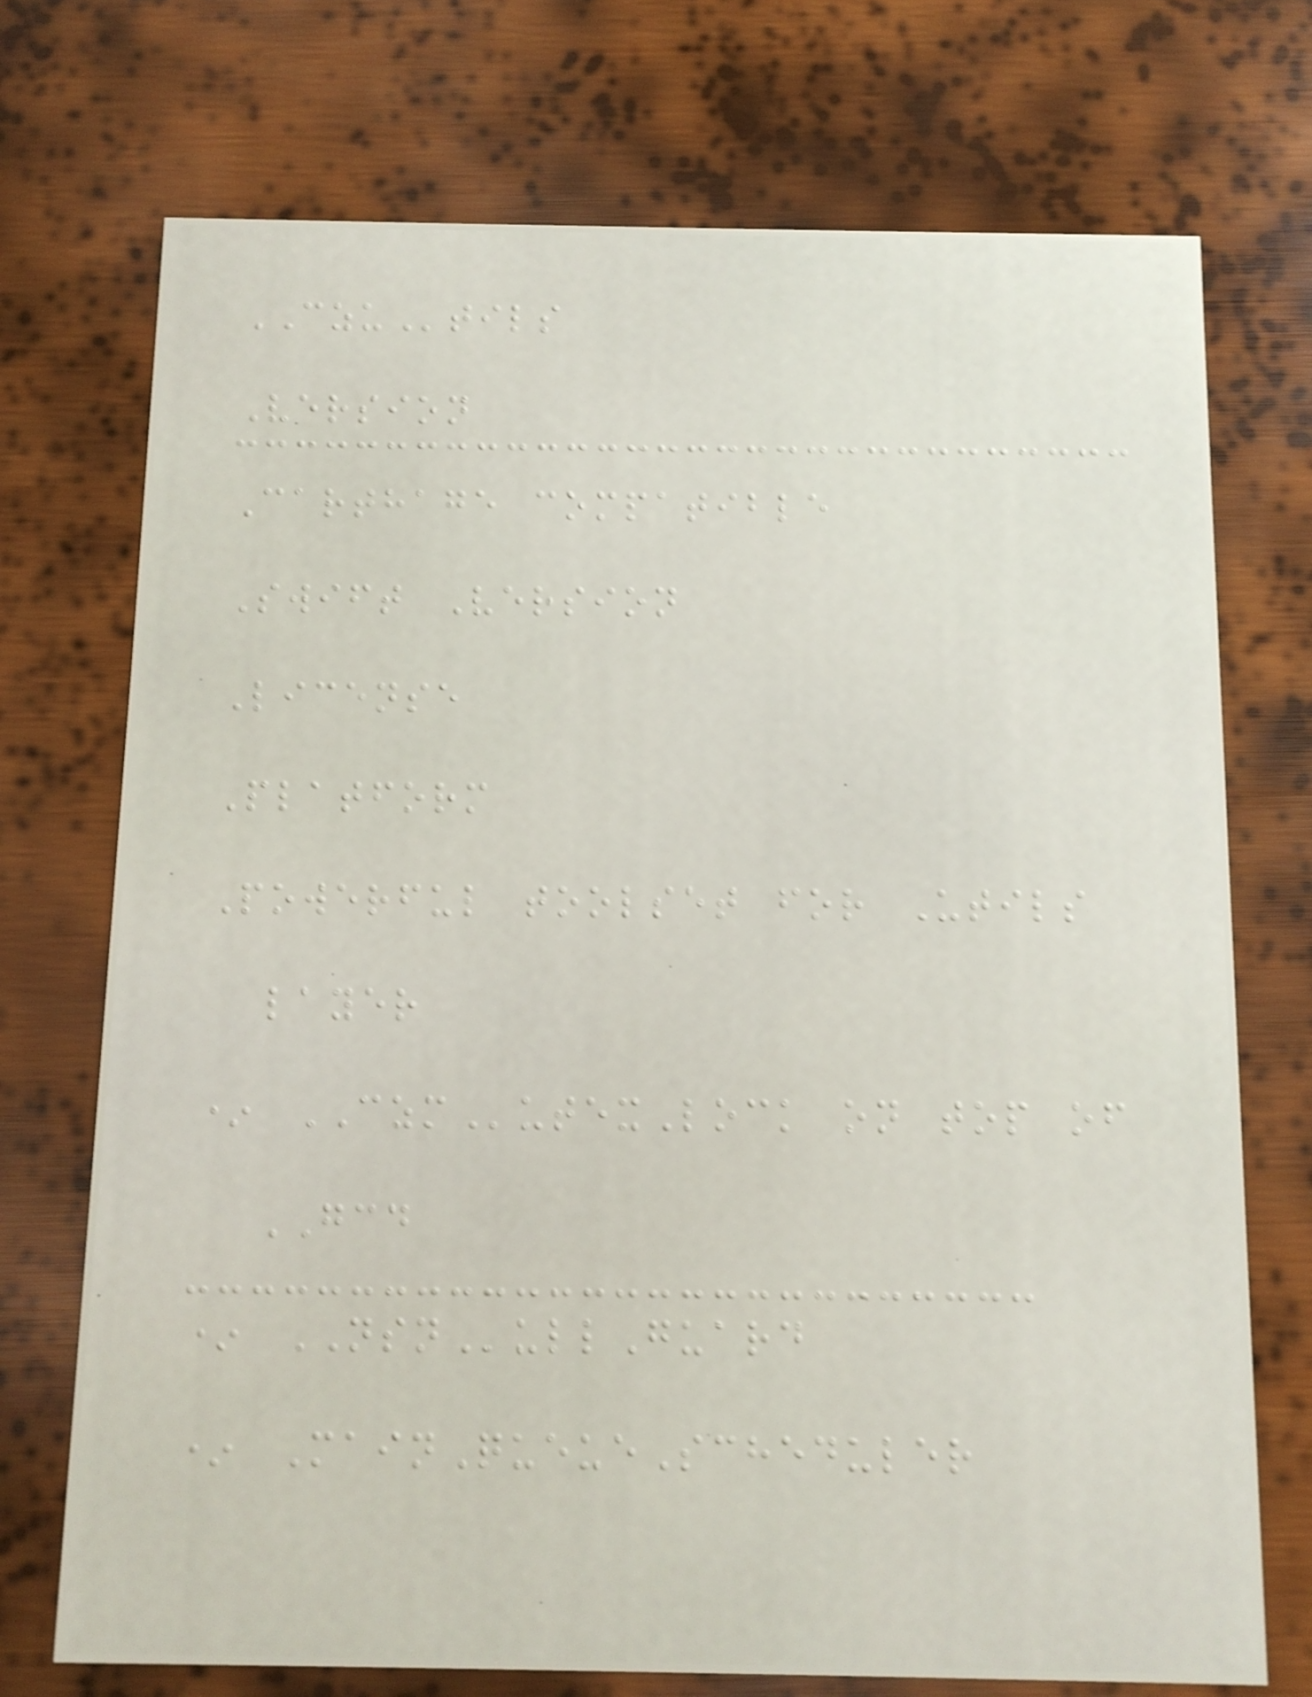CZUtils
Version
Carthage compatible
Swift Version
License
Platform
Powerful toolset for Utils
layer
* CZMutexLock on top of
GCD
* NSNullGuard
* MainQueueScheduler
